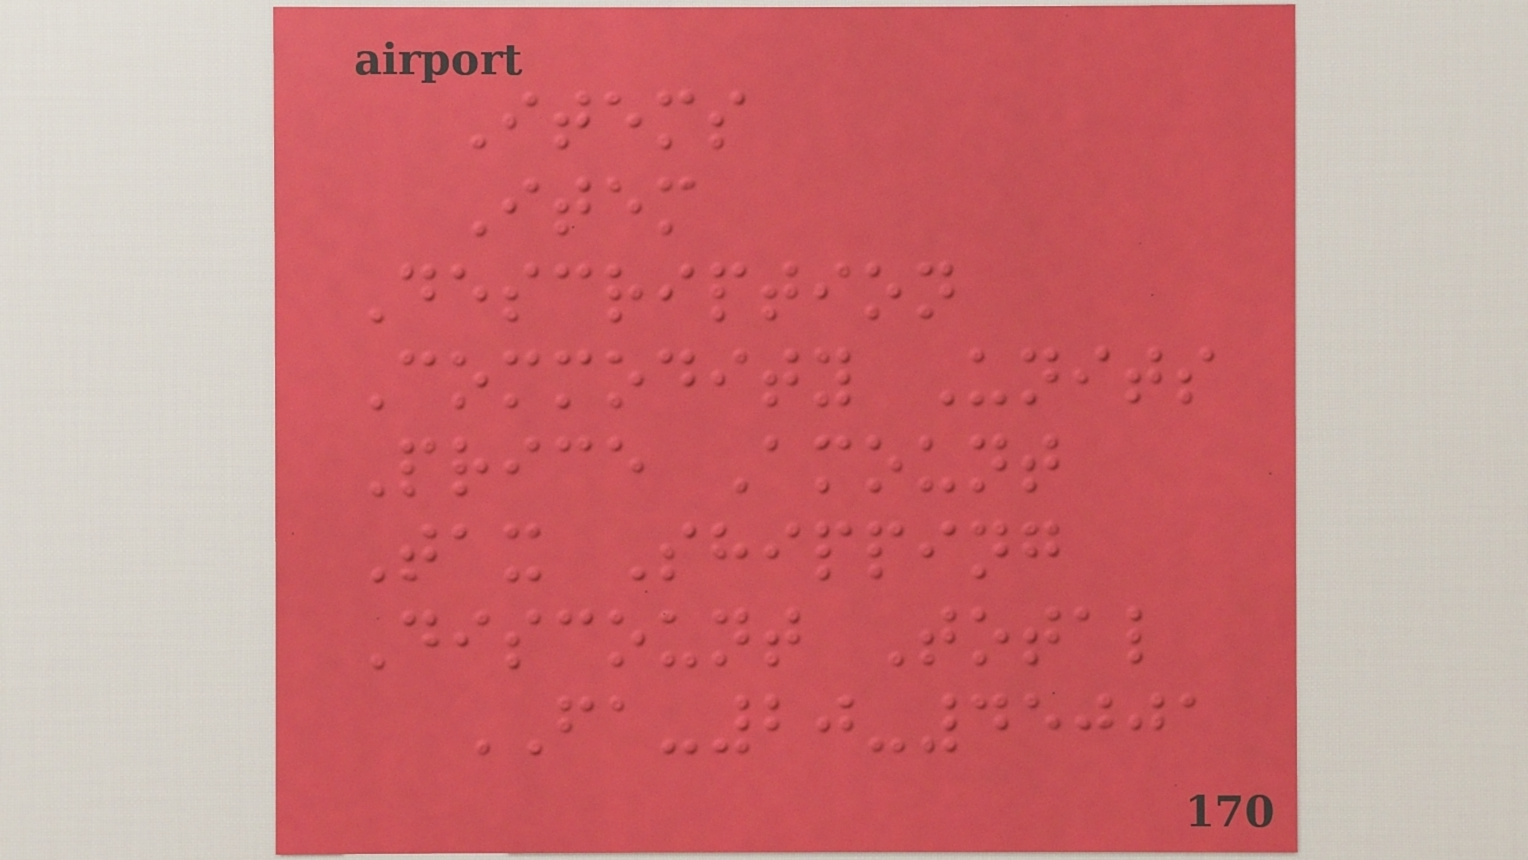Items
Item
Description
Commodity Units
Price Amount
Tax Shipping
Discount Total
FA-20-45001
